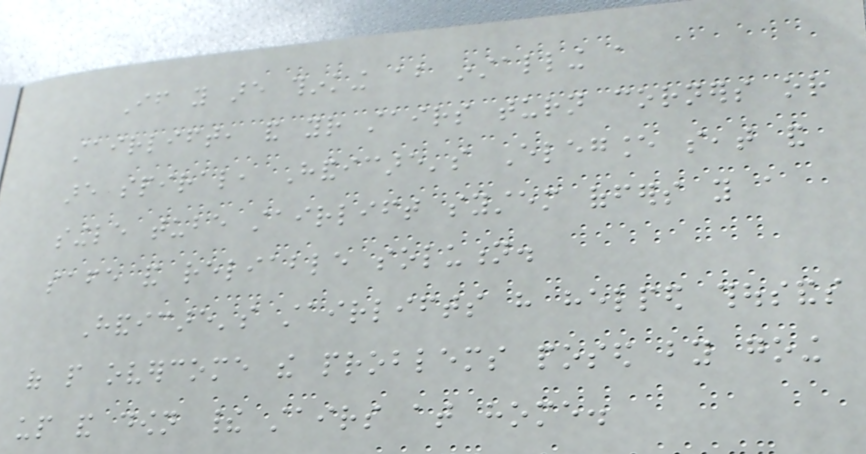If you are thinking about installing a
stairlift, and your stairs turn corners or
are spiral, Handicare's Elegance seat and
single tube stairlift system offers you a
safe and reliable solution.
Handicare's stairlifts have helped thousands
of people overcome the problems posed by going
up and down their stairs at home.
